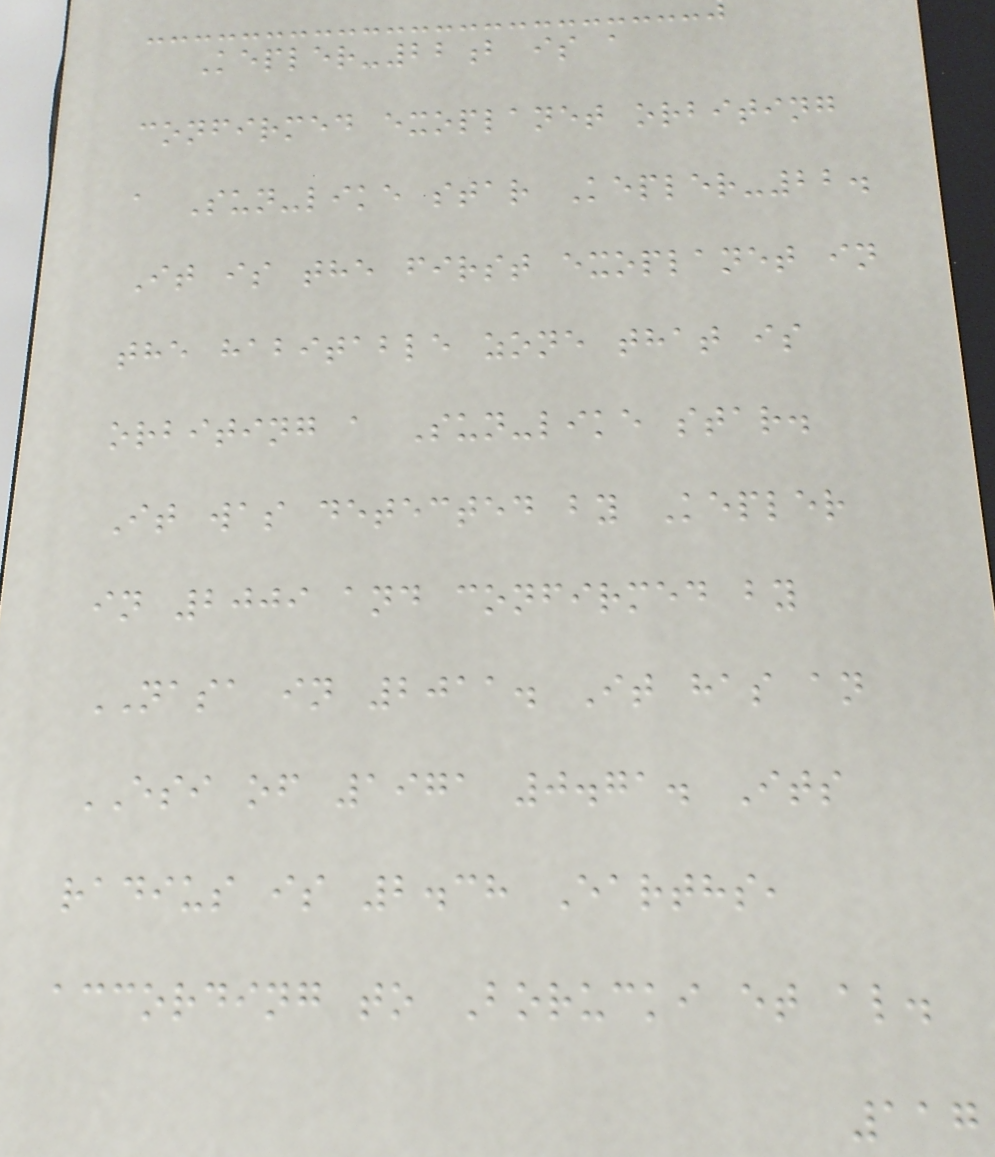Kepler-22b is a
confirmed exoplanet orbiting
a Sun-like star Kepler-22.
It is the first exoplanet in
the habitable zone that is
orbiting a Sun-like star.
It was detected by Kepler
in 2009 and confirmed by
NASA in 2011. It has an
ESI of 1971 0.71. Its
radius is 2.38 Earths,
according to Borucki et al.
117
